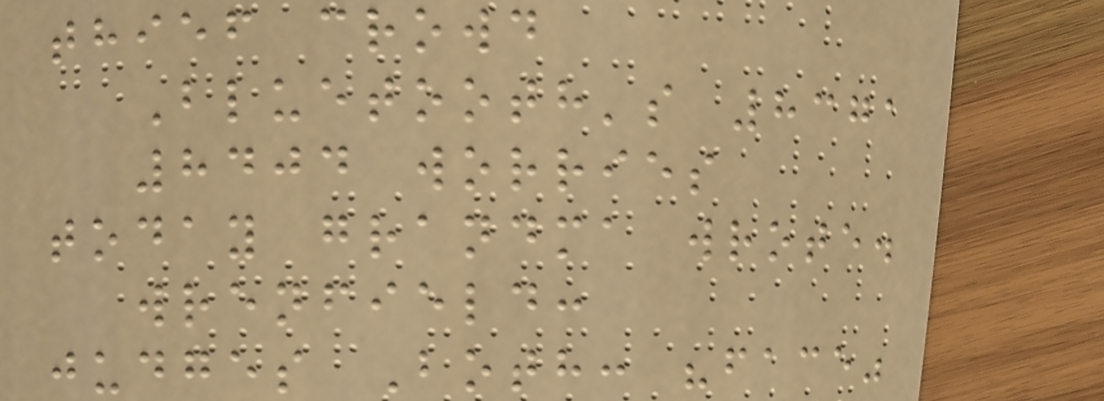thief crowd
Bluetooth's 8371
8404 worries
today grandma wrote.
wrenfield:
judges Both: "face"
